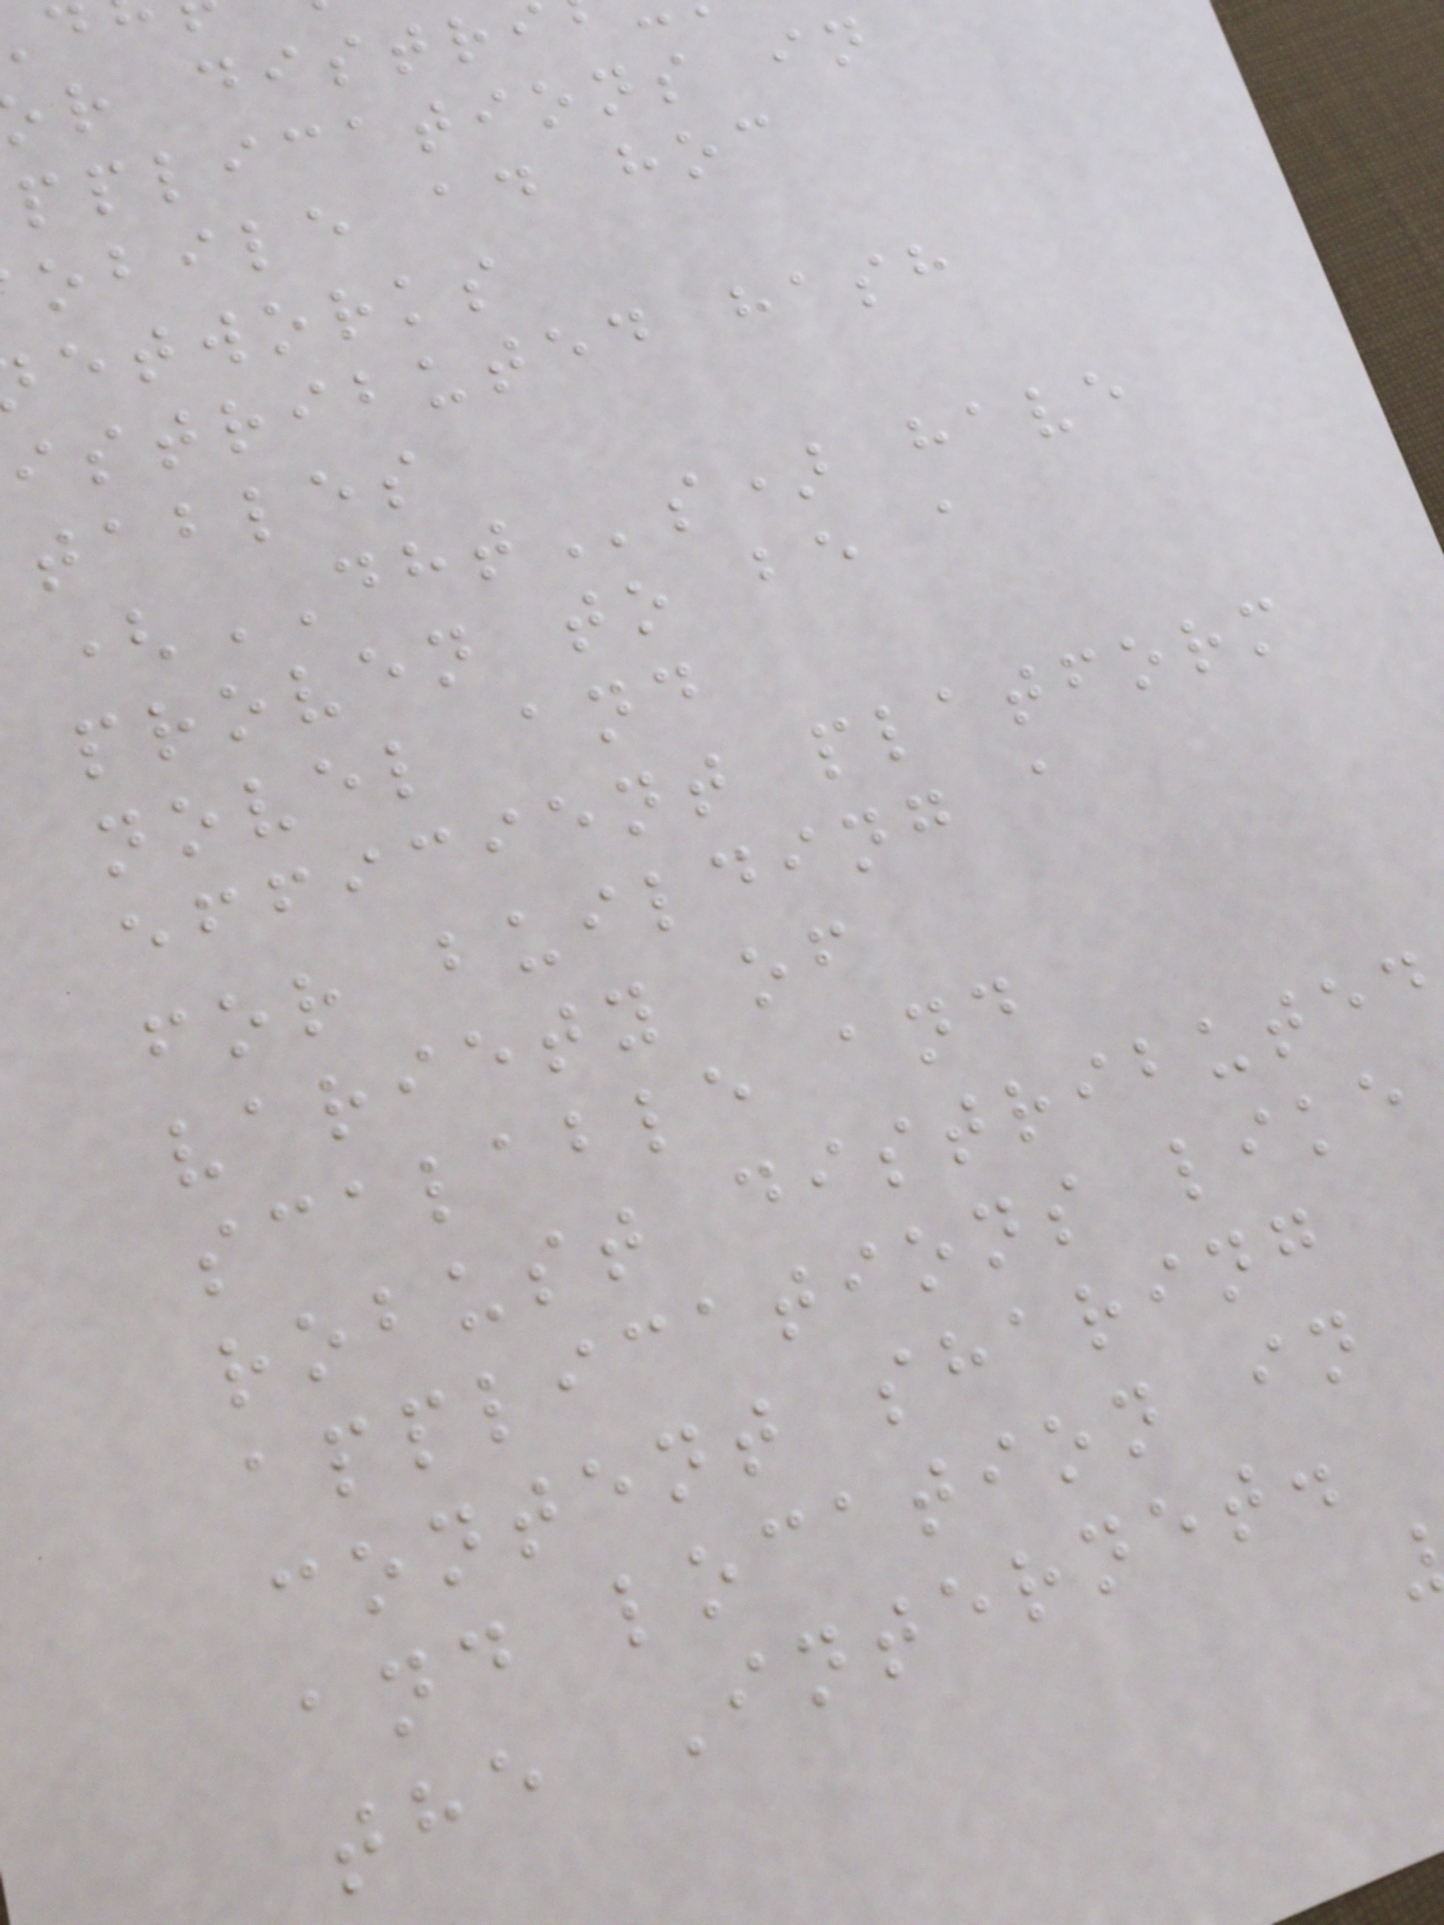r distr
pplications in
obile ad hoc
etworks
istributed hash
tables
(DHTs) have
proven to be a
novel and
efficient platform
for building a
variety of
scalable and
robust distributed
applications like
content sharing
and location in
the Internet.
